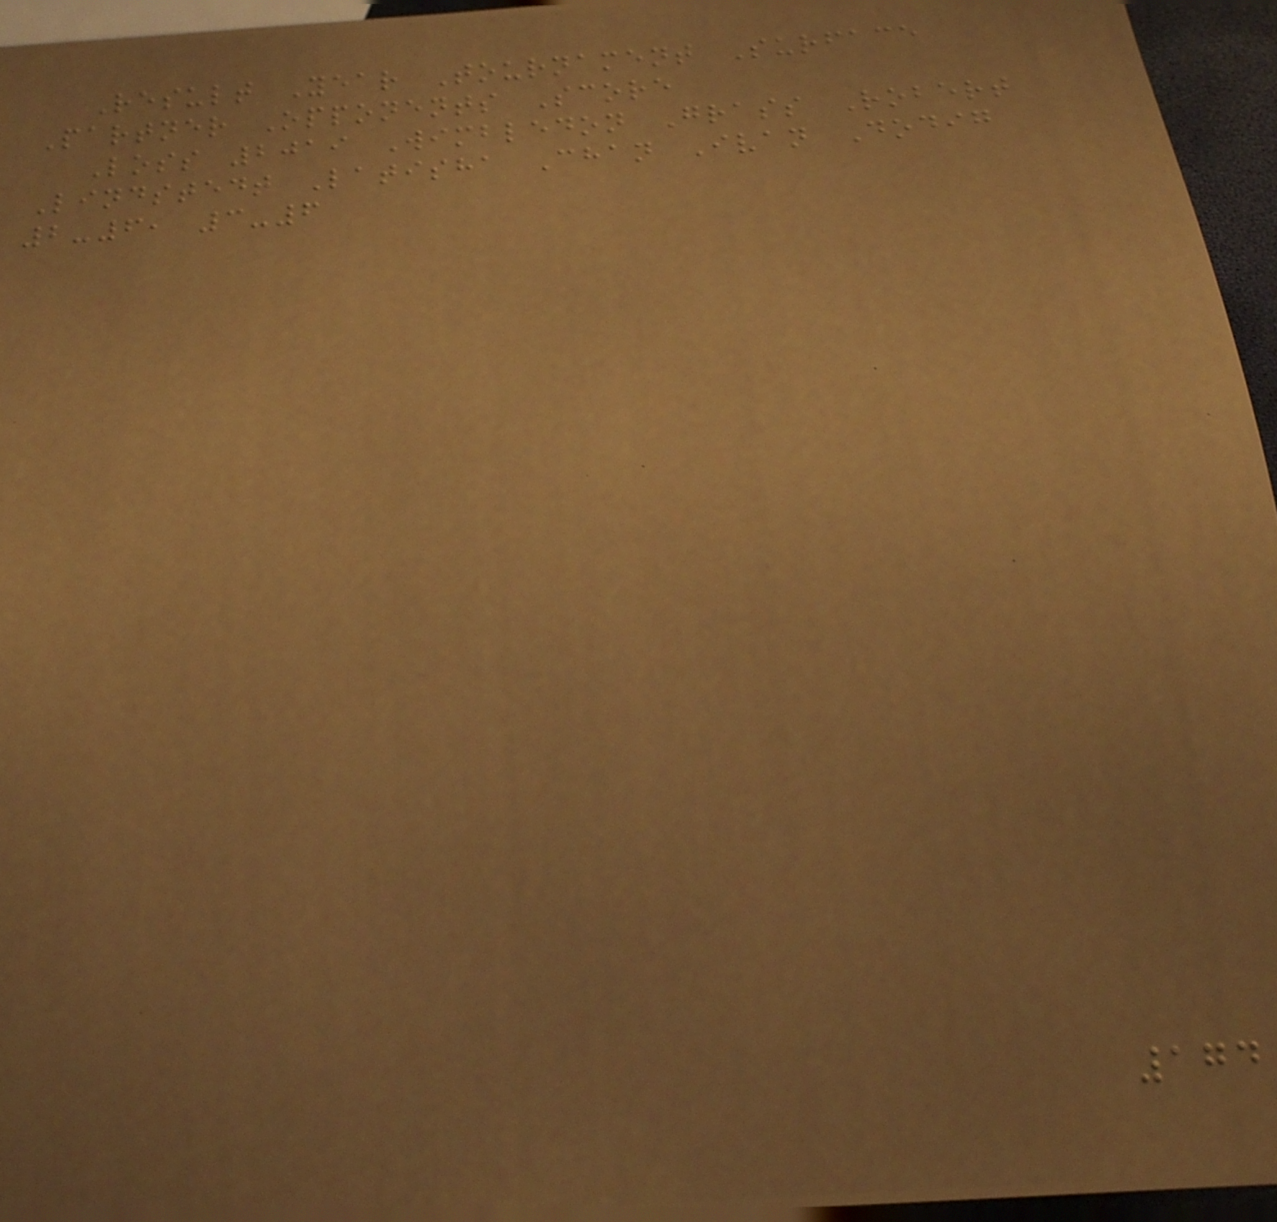Result Year Tournament Surface
Partner Opponents Score
Loss 2019 Wimbledon Grass Robert
Lindstedt Latisha Chan Ivan Dodig
2-6, 3-6
174
